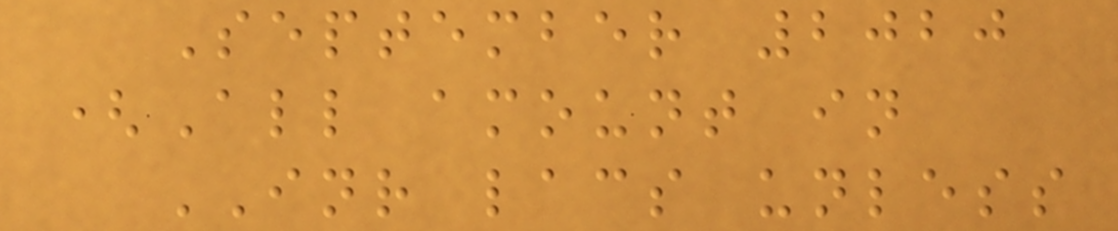September 2020
(All amount in
INR lacs unless
